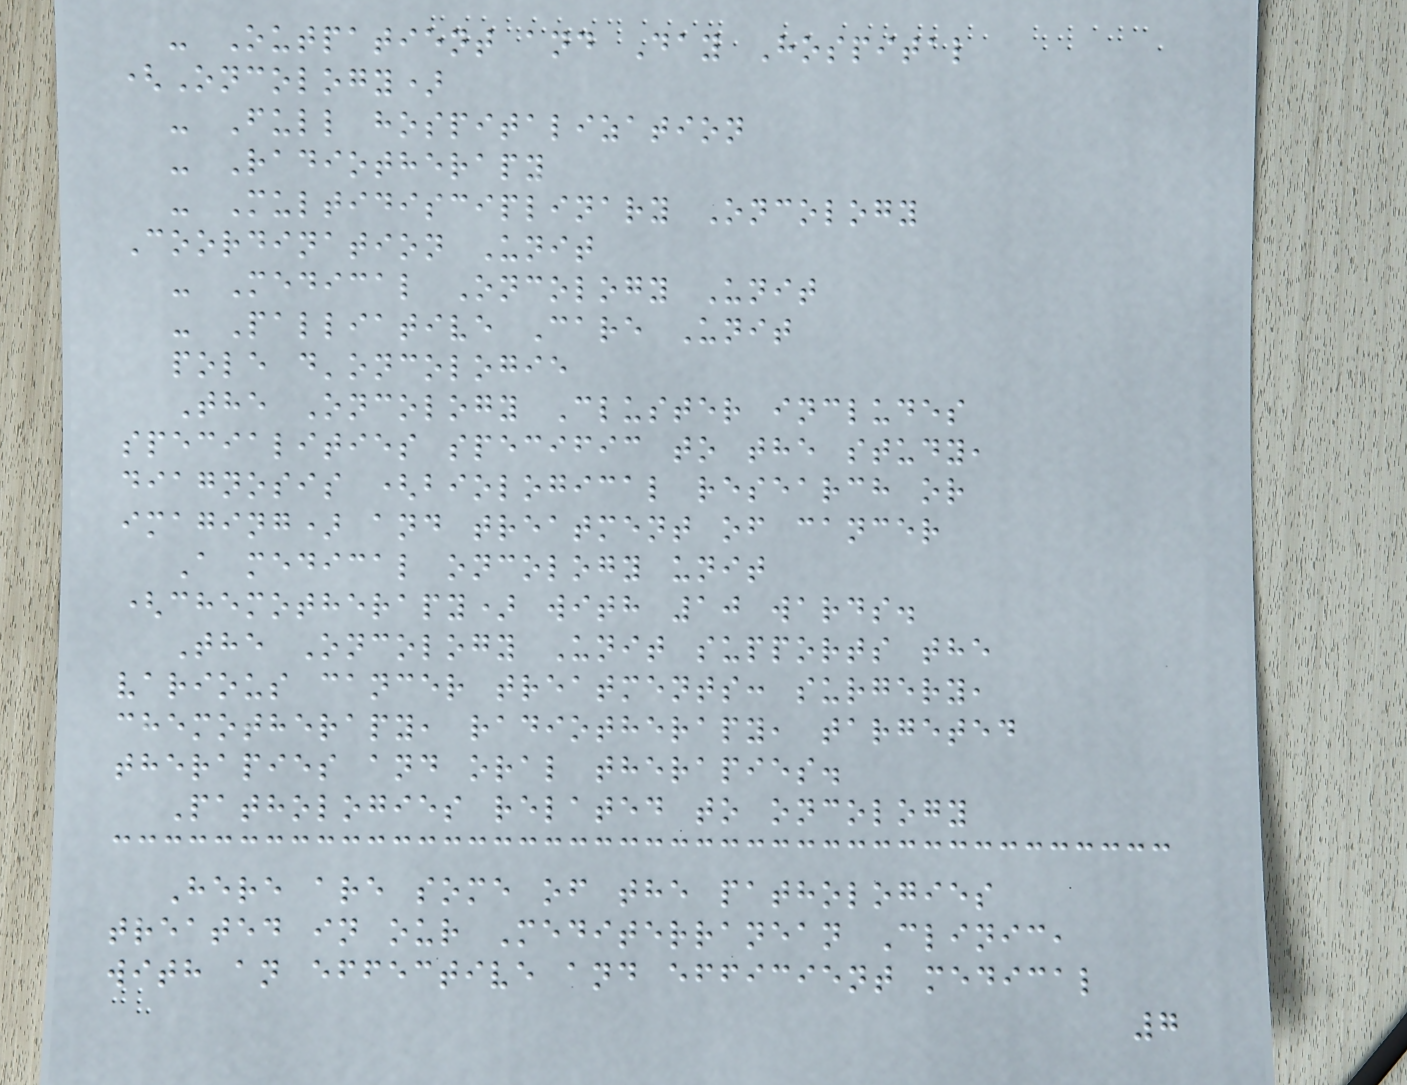- Outpatient and Day Hospital
(Oncology)
- Full hospitalization
- Radiotherapy
- Multidisciplinary Oncology
Coordination Unit
- Medical Oncology Unit
- Palliative Care Unit
pole d'oncologie
The Oncology Cluster includes
specialities specific to the study,
diagnosis (biological research or
imaging) and treatment of cancer
A medical oncology unit
(chemotherapy) with 10 wards.
The Oncology Unit supports the
various cancer treatments: surgery,
chemotherapy, radiotherapy, targeted
therapies and oral therapies.
Pathologies related to oncology
Here are some of the pathologies
treated in our Mediterranean Clinic,
with an effective and efficient medical
7
